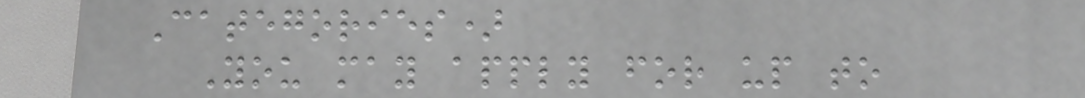Categories)
You may apply for up to
